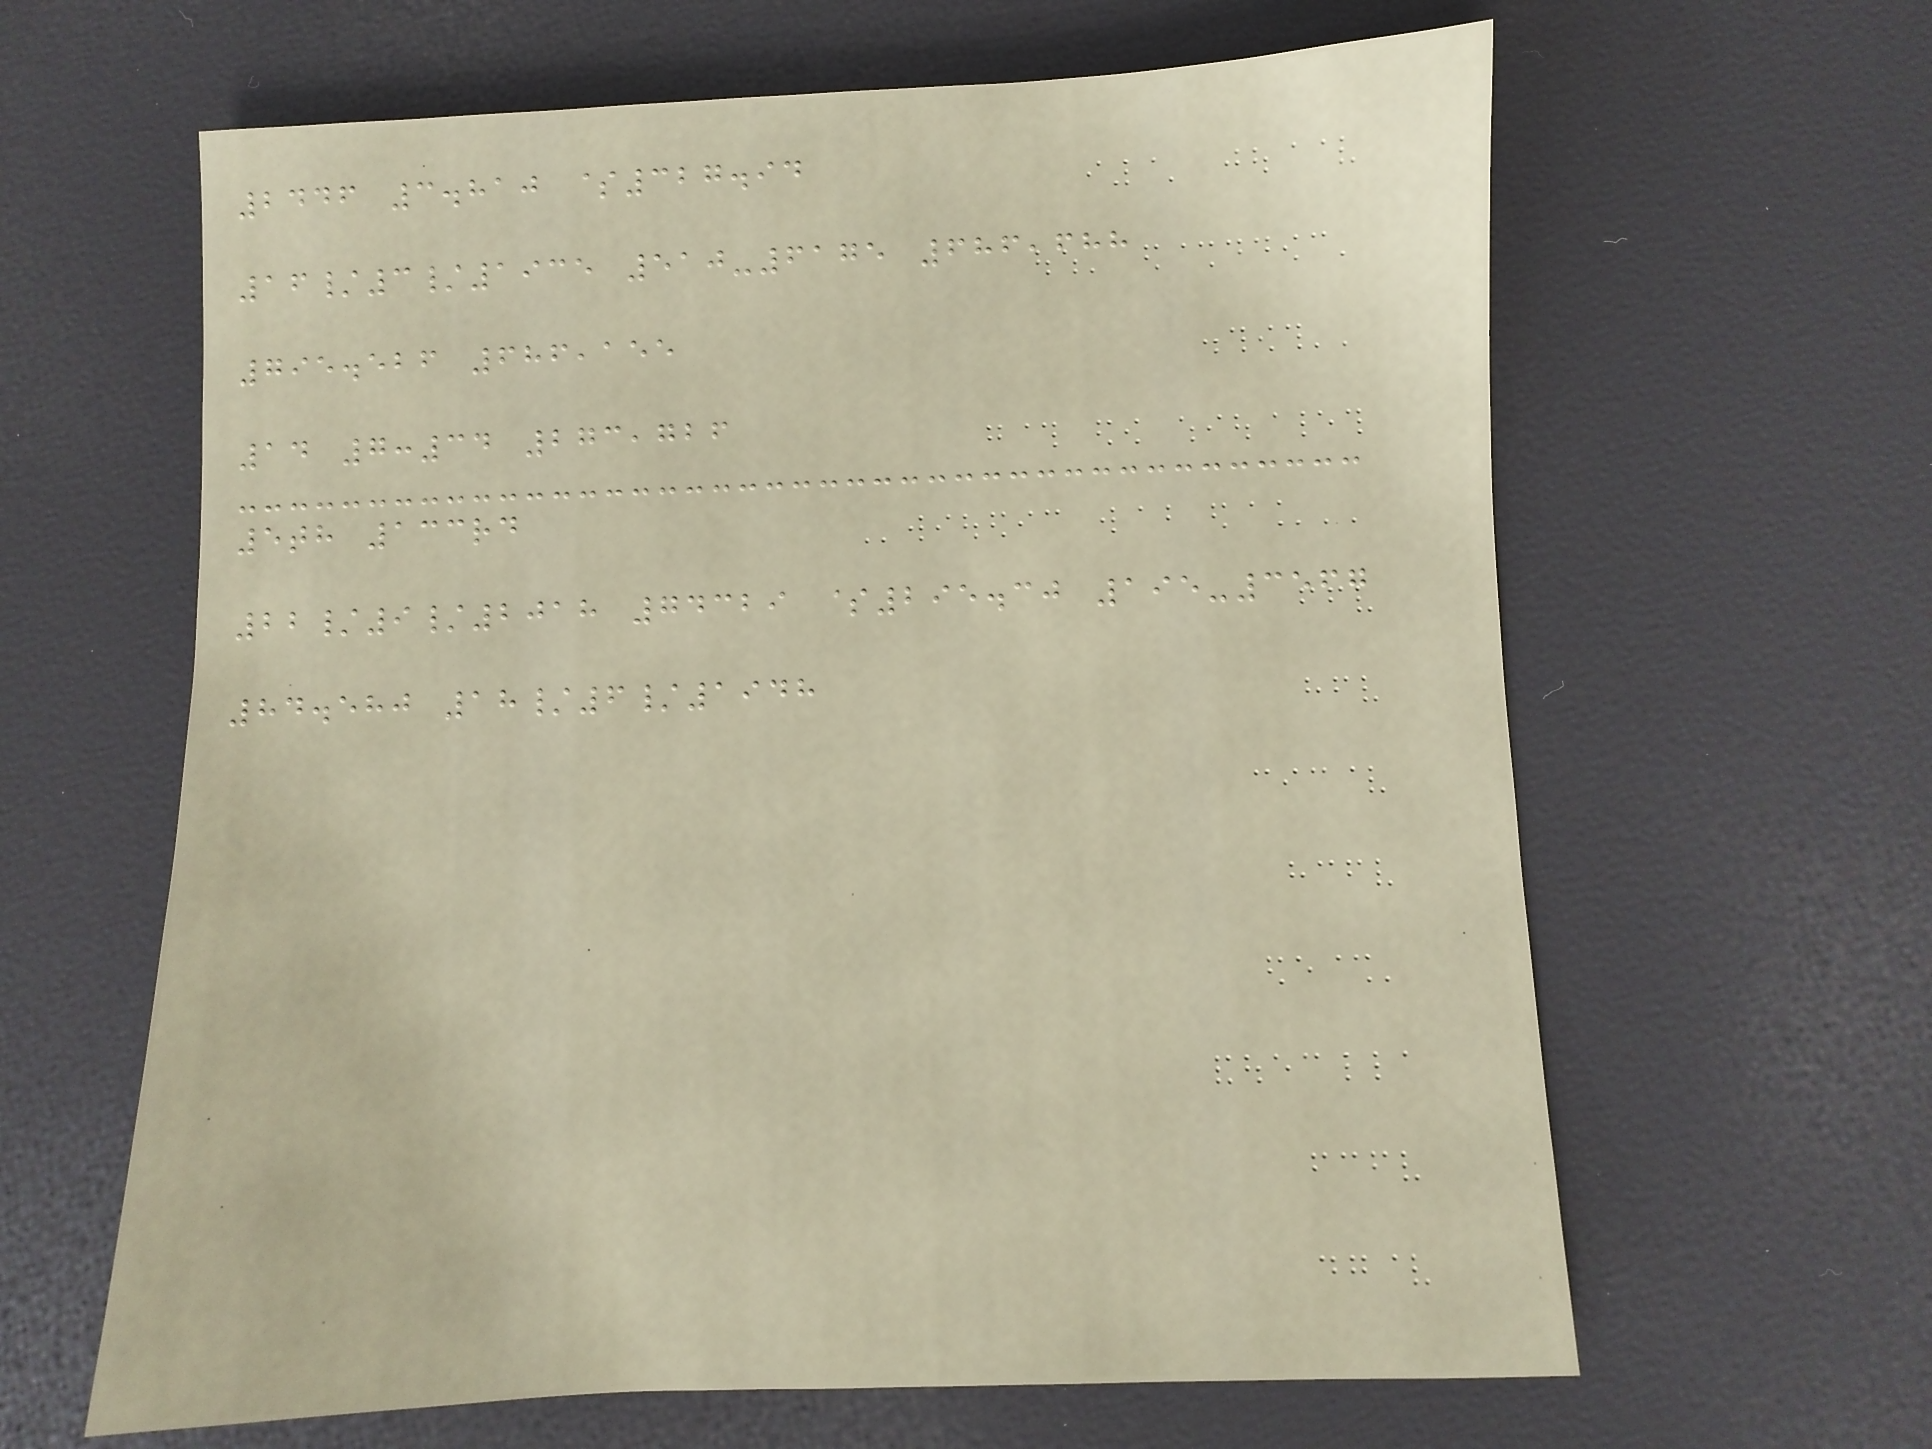2446 3.810 $327.94
16/3/1935 510-6175 686,688
795.526 686,155
14 7:34 273,726
5th 133rd
22/9/2018 74329 $295.30 195-3567
84.580 18/6/1948
